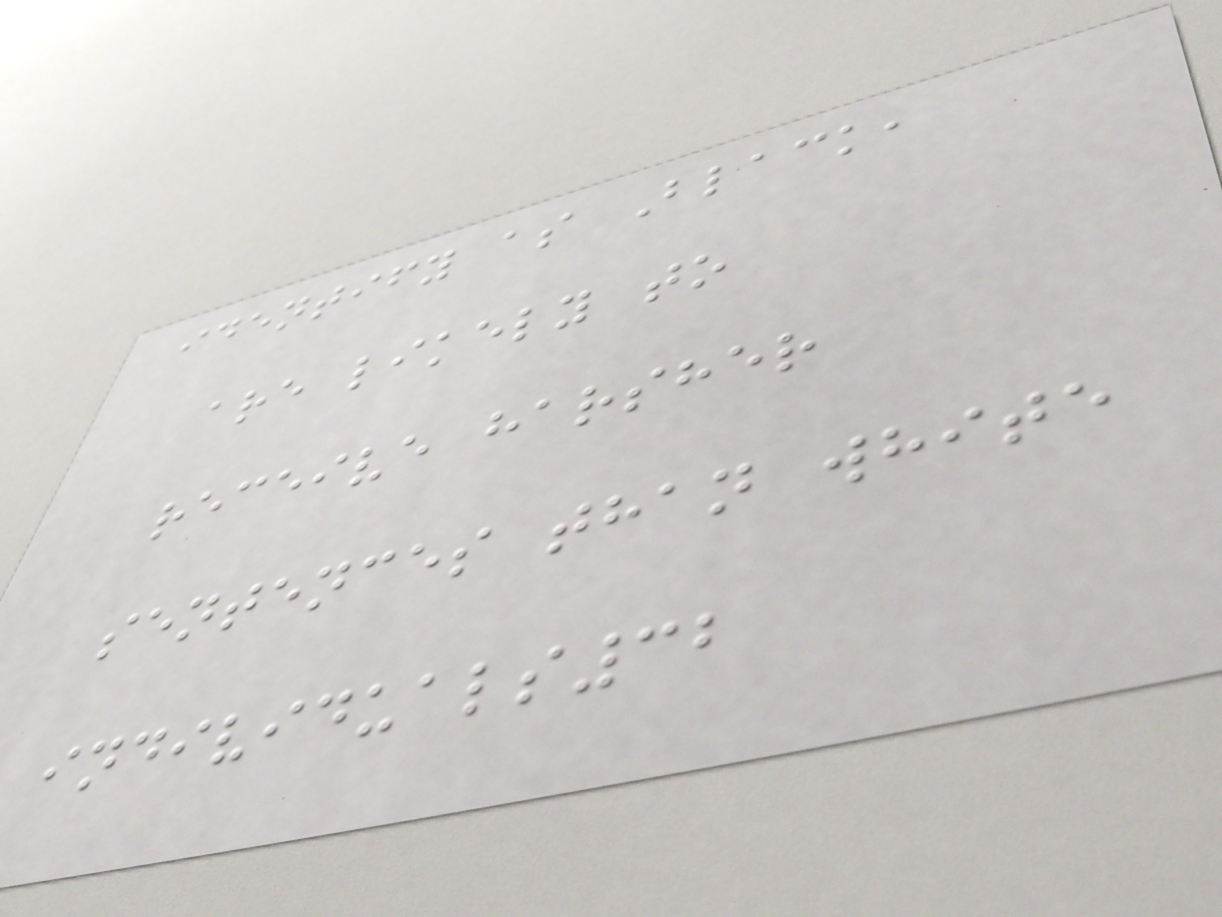identify as Black,
are likely to
receive harsher
sentences than white
individuals32
